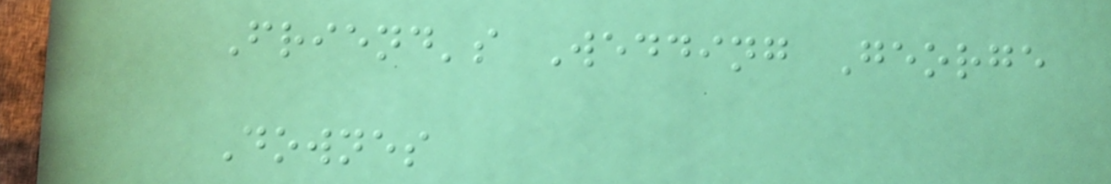Friend's Wedding George
Downes
